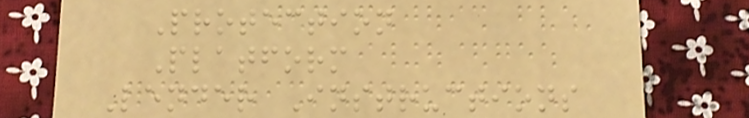Protection
Platform
Lender Instructions
